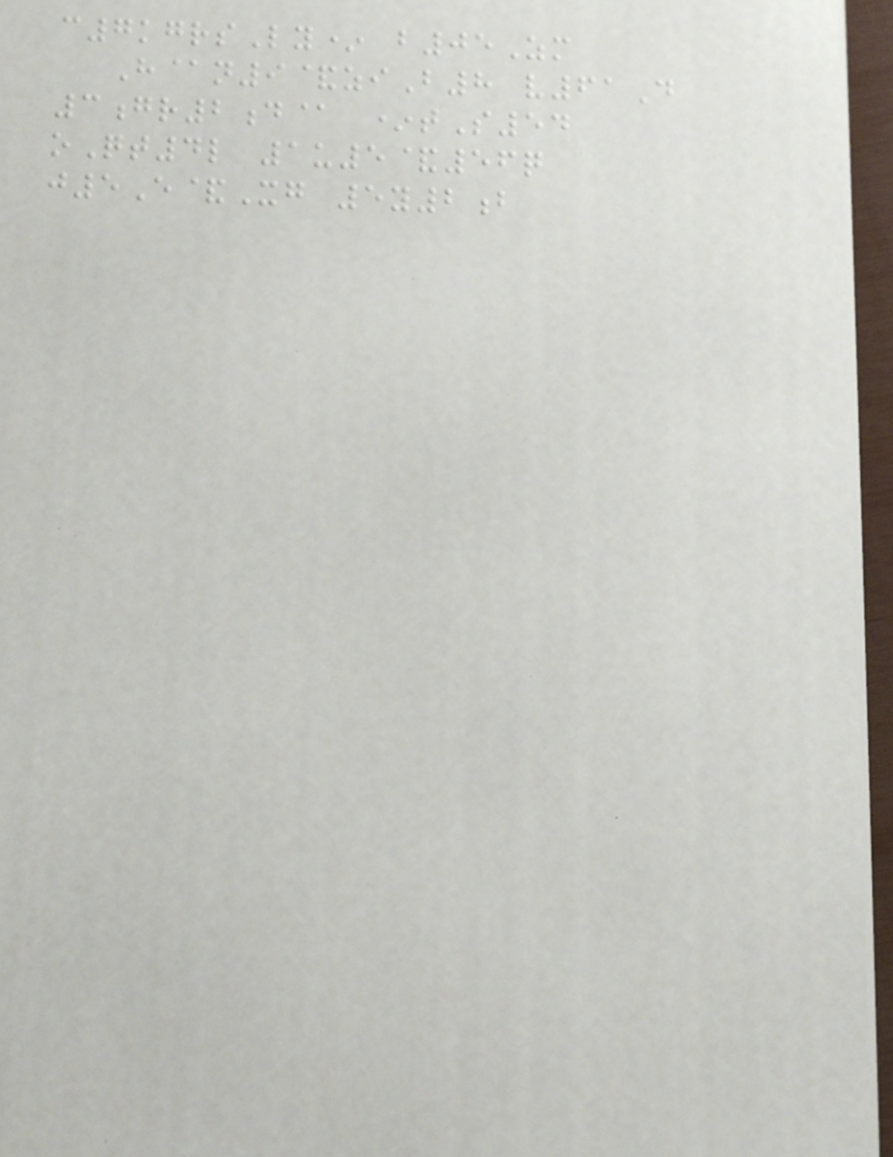c7kgrsLy* b05Zm
H@n9&ziB8 v61D
3gr2d@ *tS54
oQt4l 1u5&56q
j5E&Xg 5y2b
